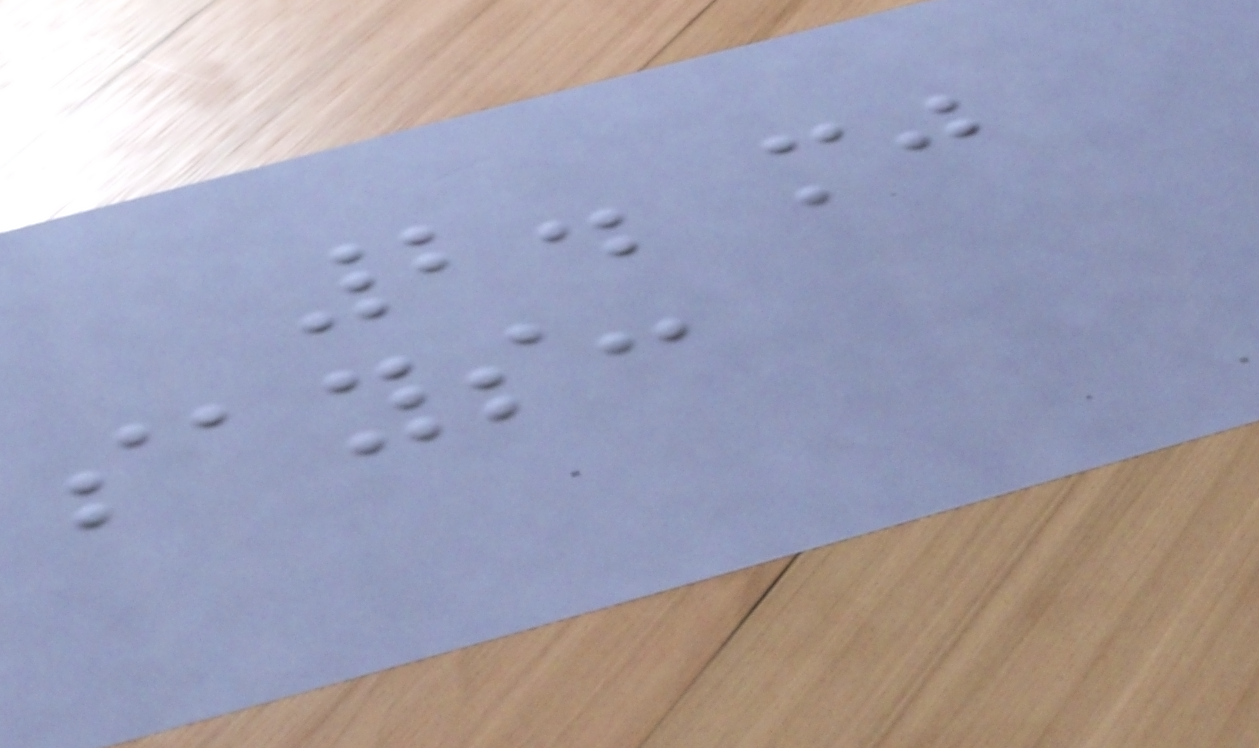2. mj
says:
